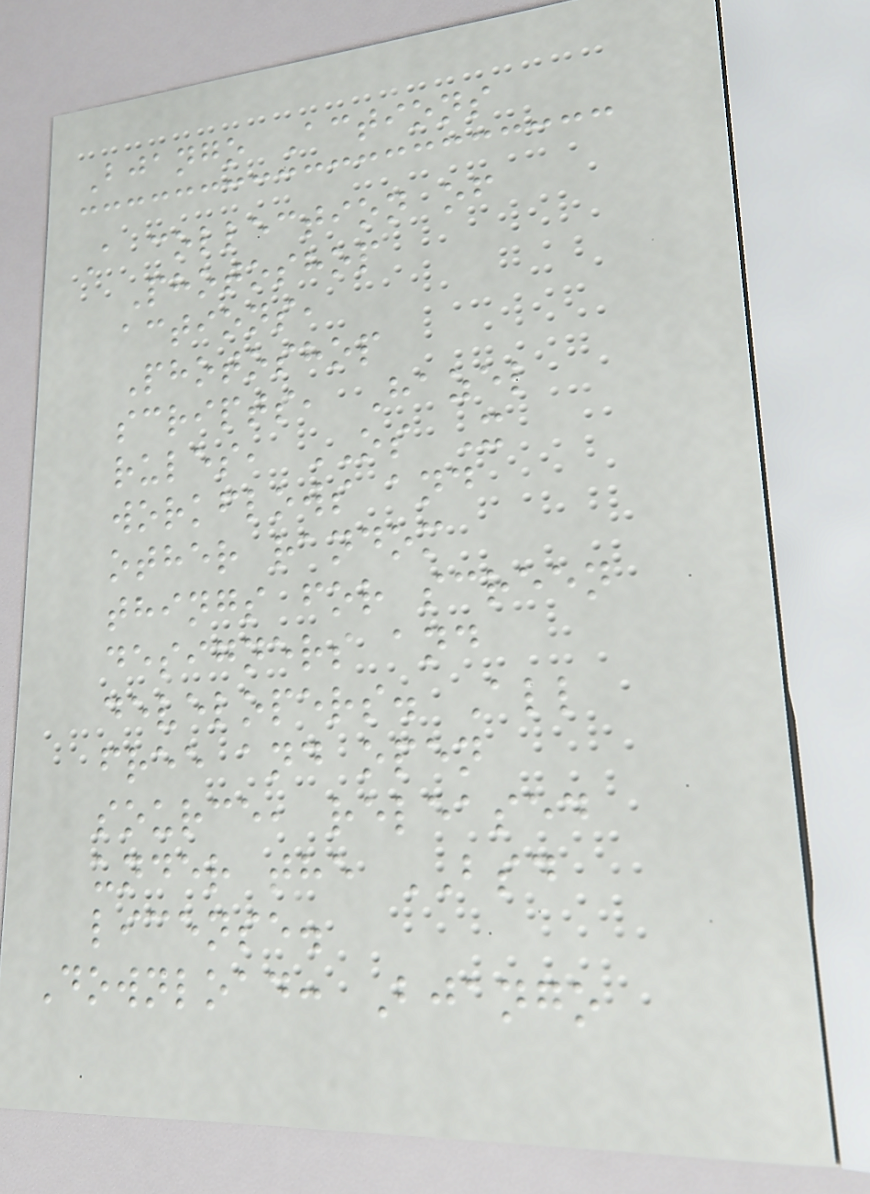Bjango Actions
A collection of
Photoshop
actions,
Photoshop
scripts, Hazel
rules, OS X
workflows and
other random
things for screen
designers and
developers. All
free and open
source, released
under the BSD
license.
Download: Bjango
